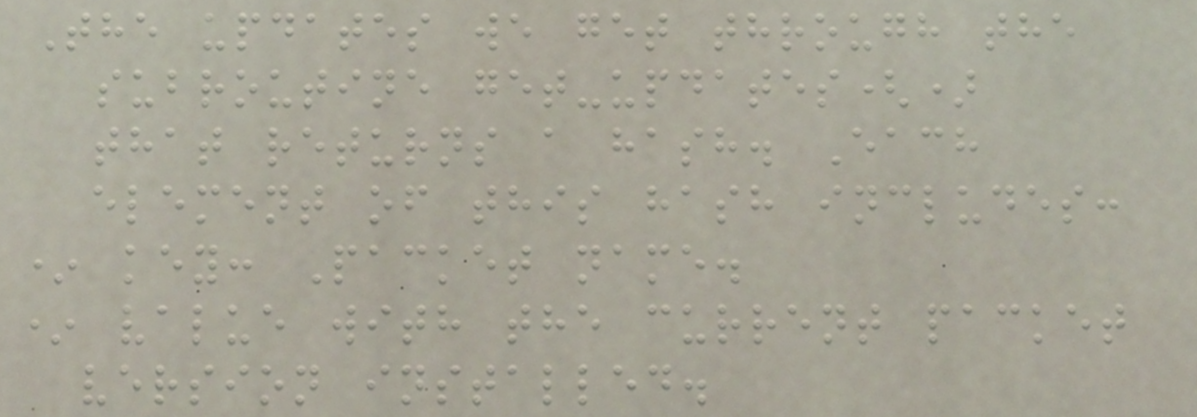The updates we get through the
subroutine get-updates()
that returns a hash. Each
element of this hash includes:
* key: Packet name.
* value with the current packet
version installed.
